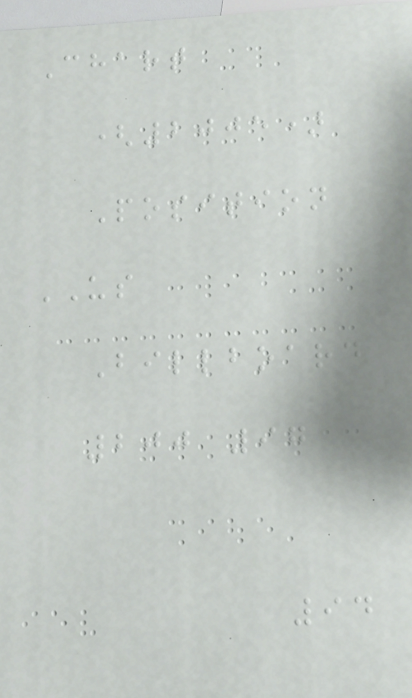Chart
(2005)
Position
US
Billboard
200 97
94
